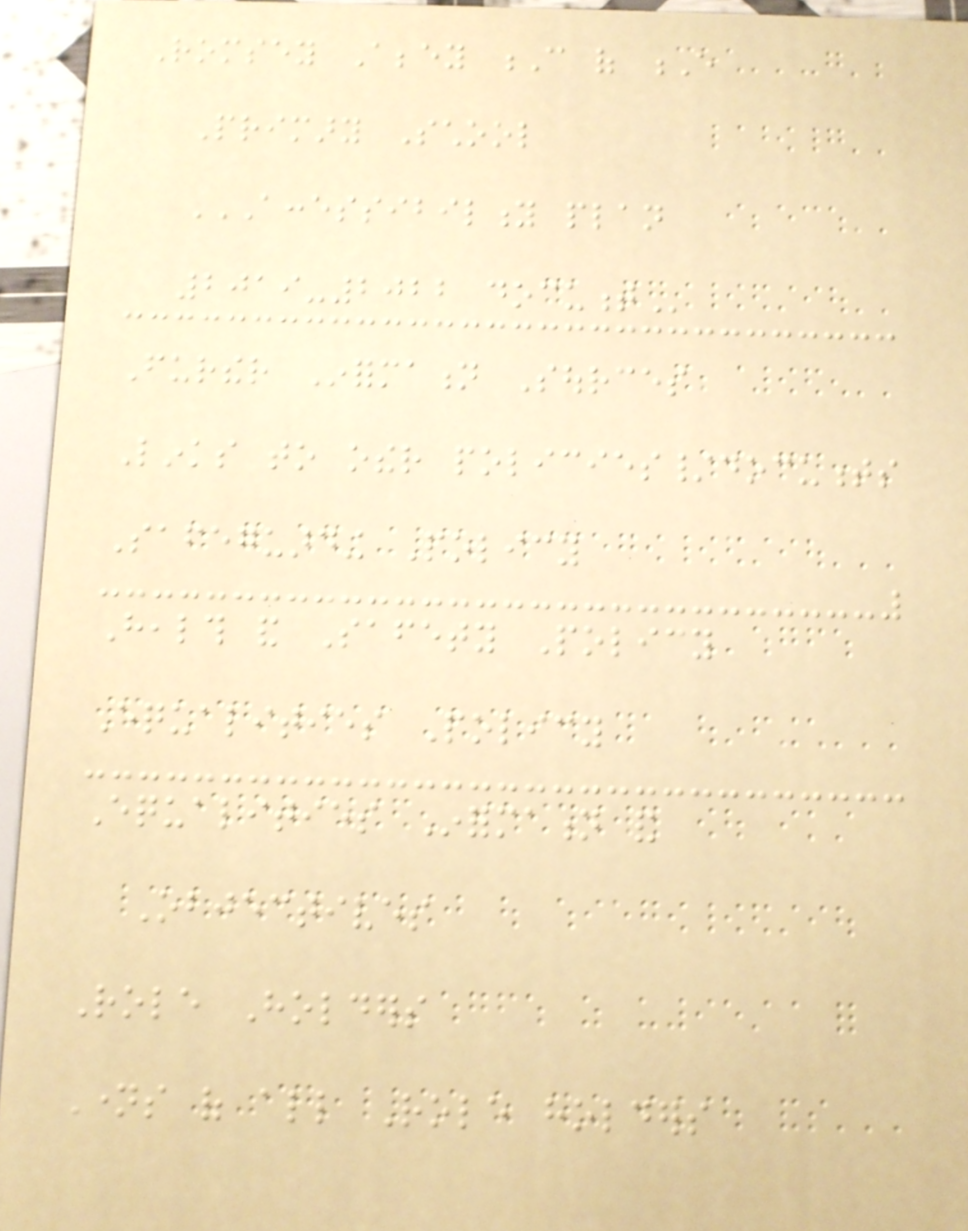Romsey Abbey C of E
Primary School
ACCESSIBILITY PLAN
2019-2022 DOCUMENT
Further Information Sources
Links to other policies/documents
Safeguarding Policy
Health and Safety Policy
Equalities Policy
Equalities Information and
Objectives
Role Holders
Names of all Role holders
